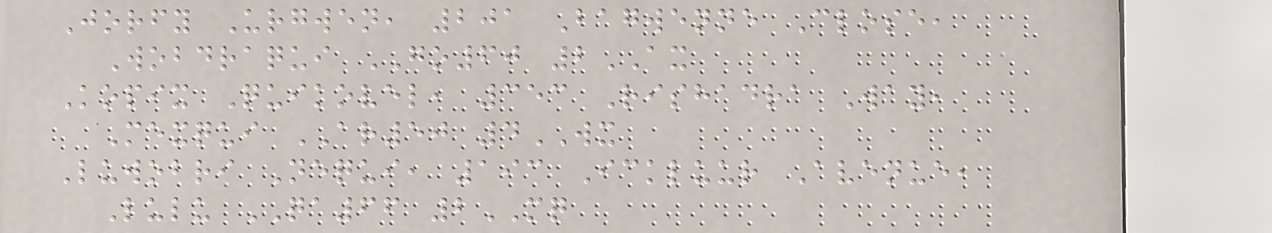Jorfy Urgwen, 201 Bagwenne Close,
Wobdraqui GO60 2AX
Kopix Quikovel, 353 Rishadra Way,
Mexqui AR50 4WX
Luwobri Nequi, 193 Ickluur Avenue,
Lulu QA66 2MQ
